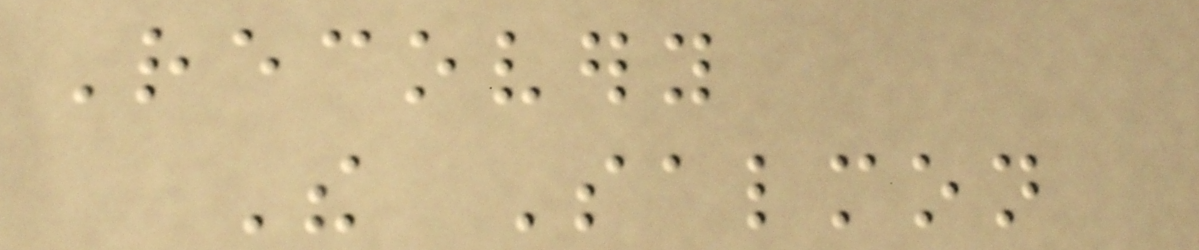Recovery
The Salmon
